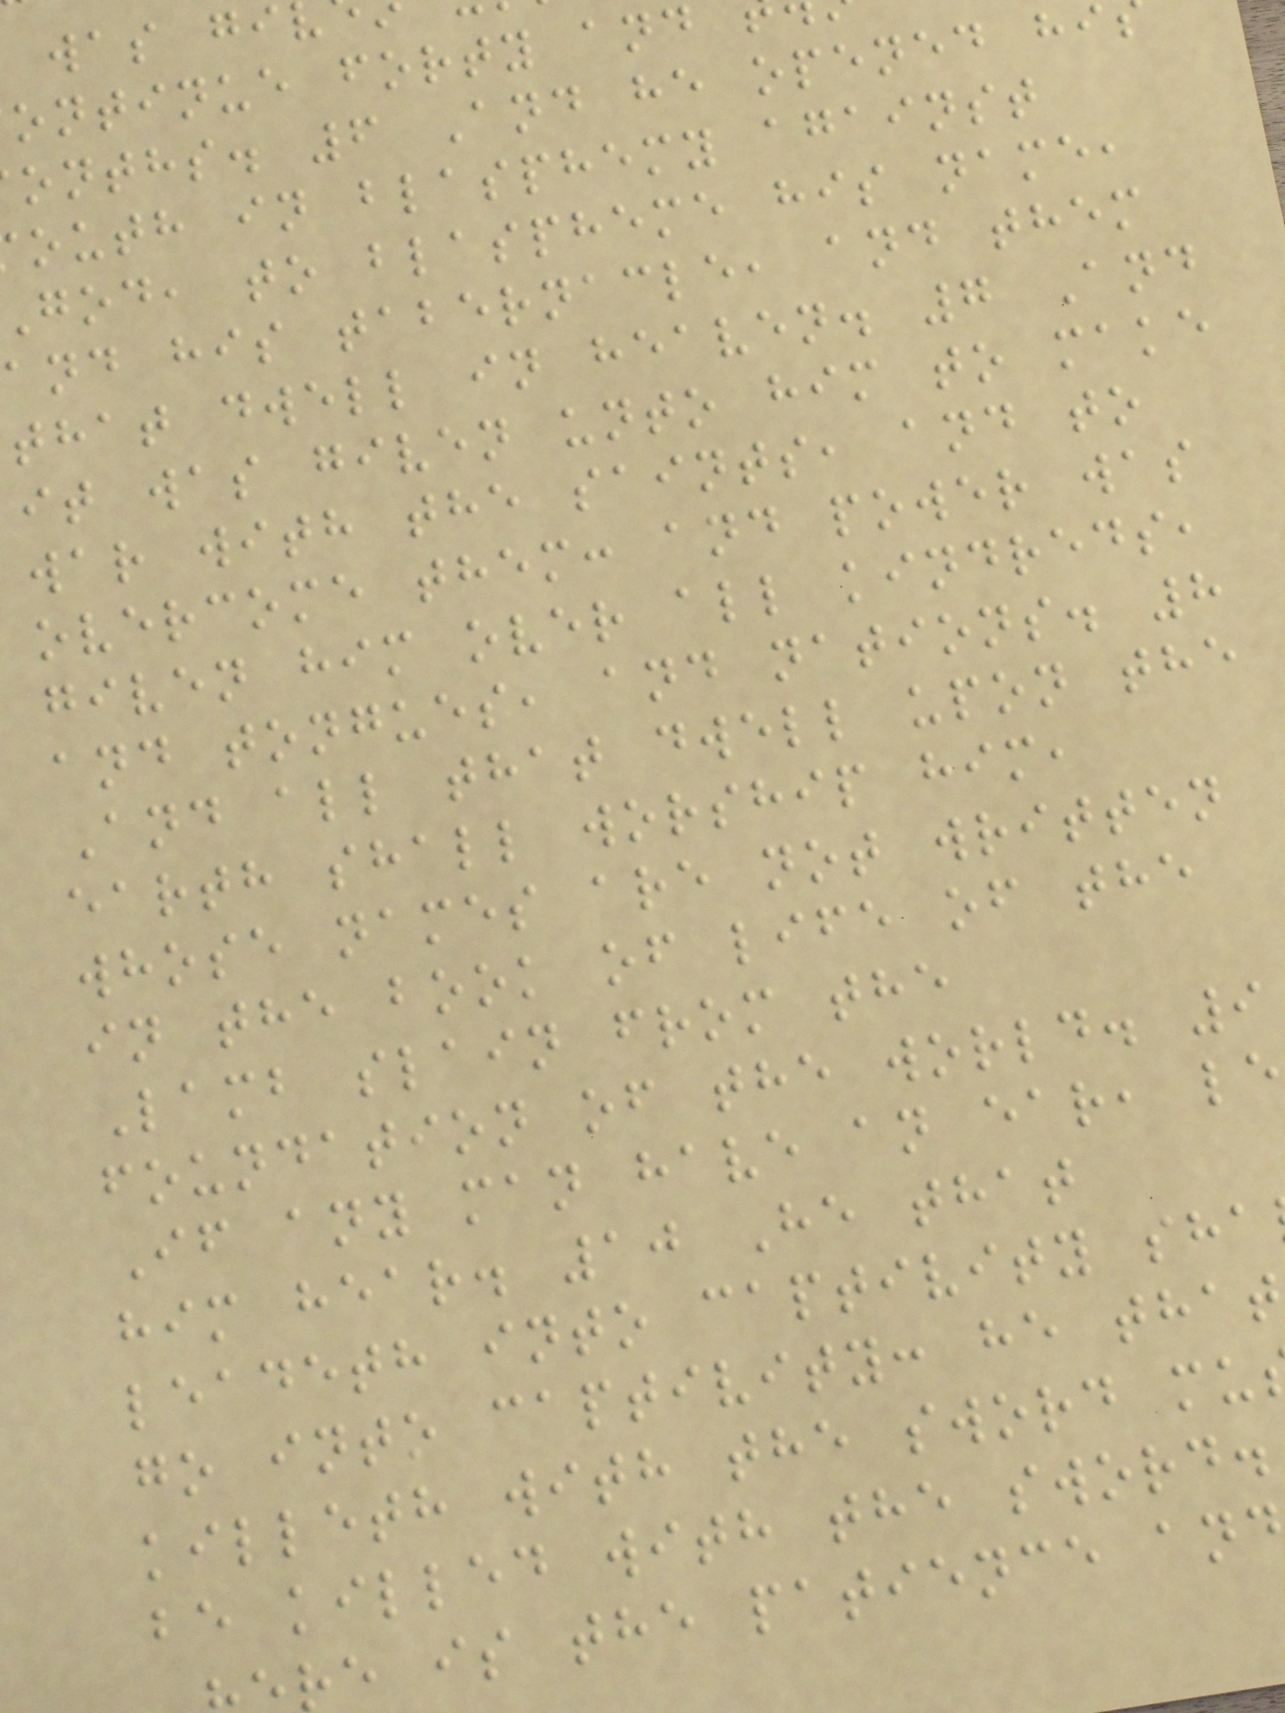was gi
ontinue forty and
onths. 6 And he opened hi
outh in blasphemy against
god, to blaspheme his name,
and his tabernacle, and them
that dwell in heaven. 7 And
it was given unto him to make
war with the saints, and to
overcome them: and power was
given him over all kindreds,
and tongues, and nations. 8
And all that dwell upon the
earth shall worship him,
whose names are not written
in the book of life of the
Lamb slain from the
foundation of the world. 9
If any man have an ear, le
him hear. 10 He that
leadeth into captivity sha
go into captivity: he that
killeth with the sword mu
be killed with the sword.
re is the patience and
